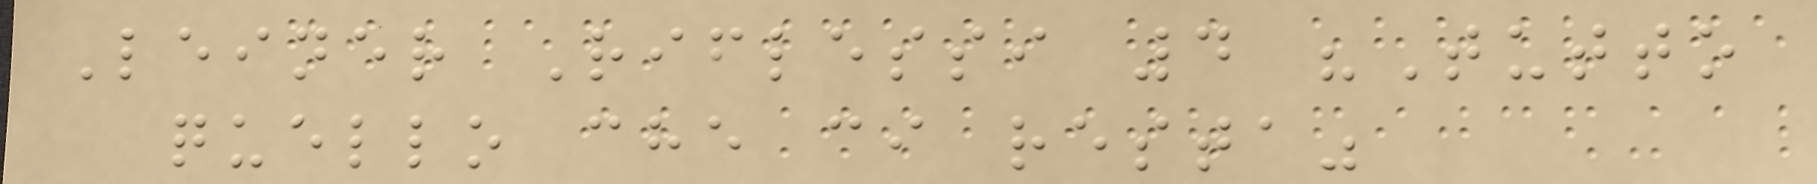Leiner Riflessi 4 "Tutto
quello che ci resta"
